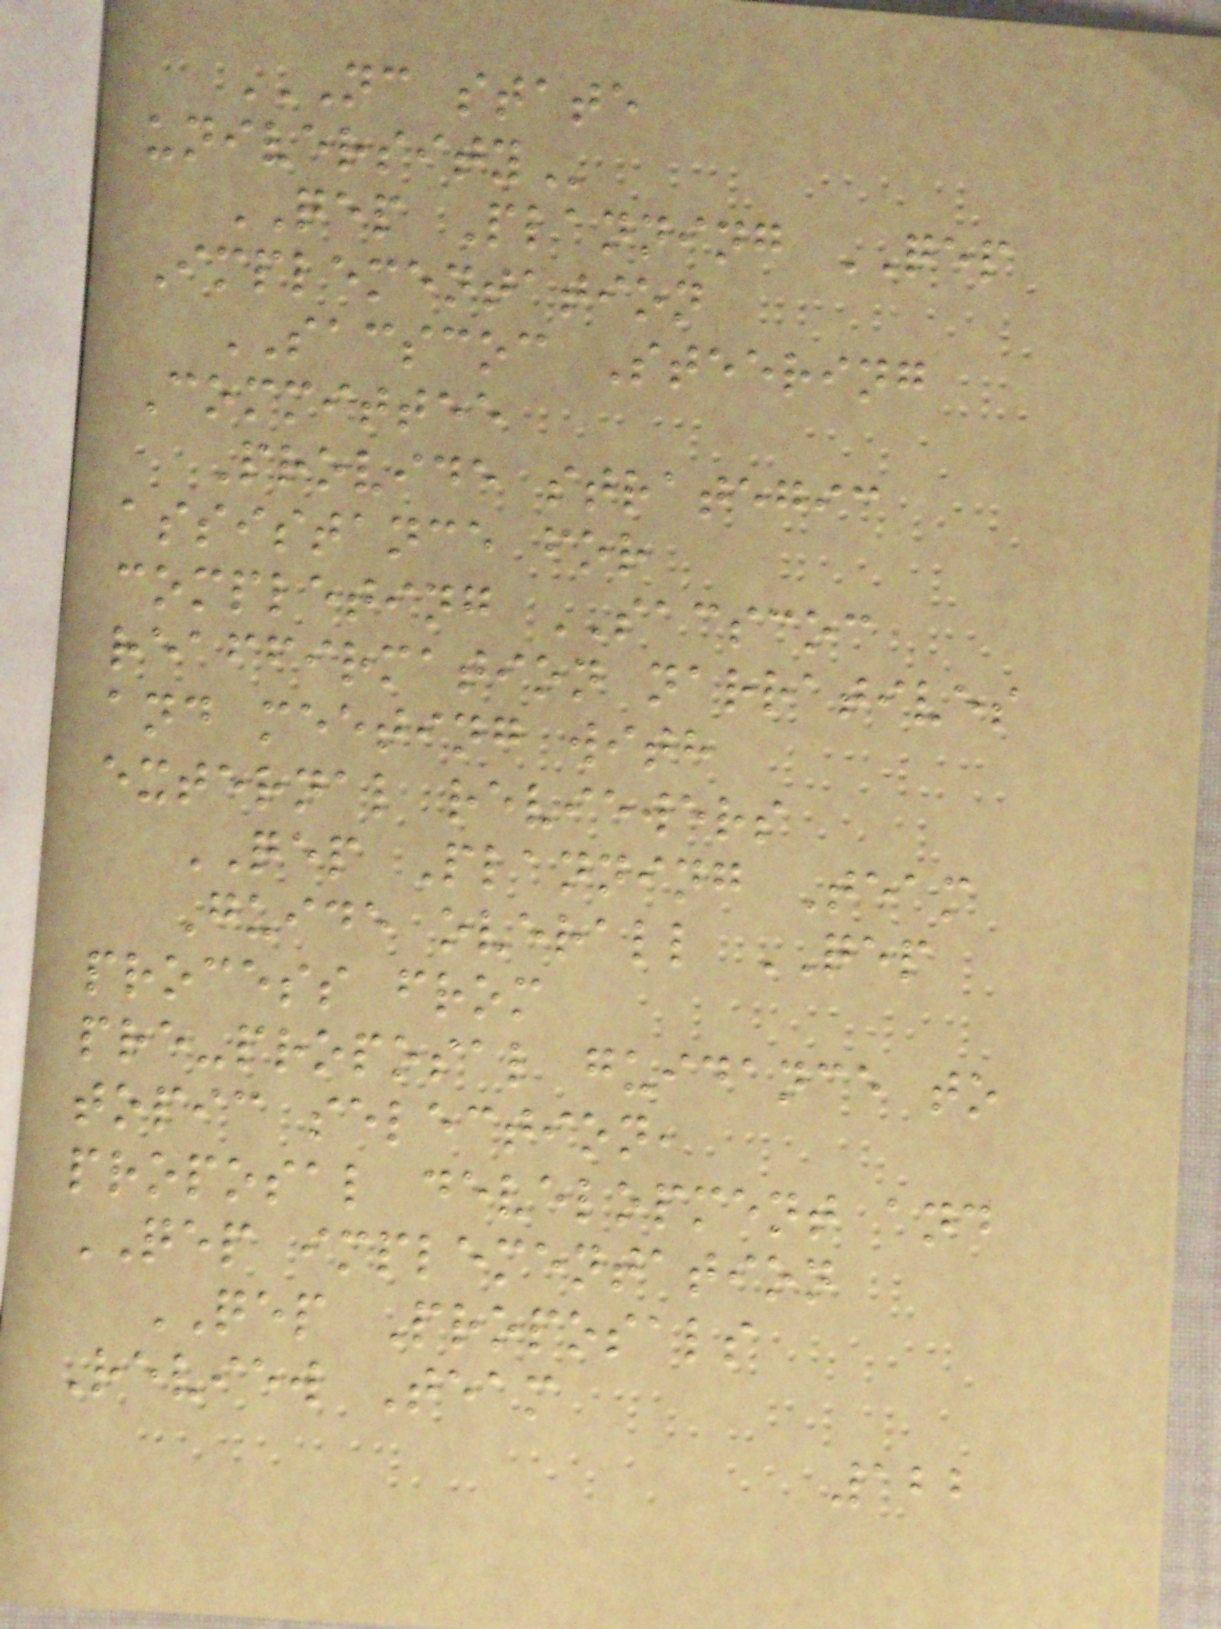NC STATE
UNIVERSITY
QEP Planning QEP
Implementation
SACSCOC Steering
Committee
Provide strategic
assistance for
completing SACSCOC
reaffirmation narratives
and meeting with
external reviewers
QEP Planning Team
Guide overall QEP
process from
pre-proposal guidance to
topic selection,
proposal development and
QEP implementation
QEP Proposals
Review Team
122
